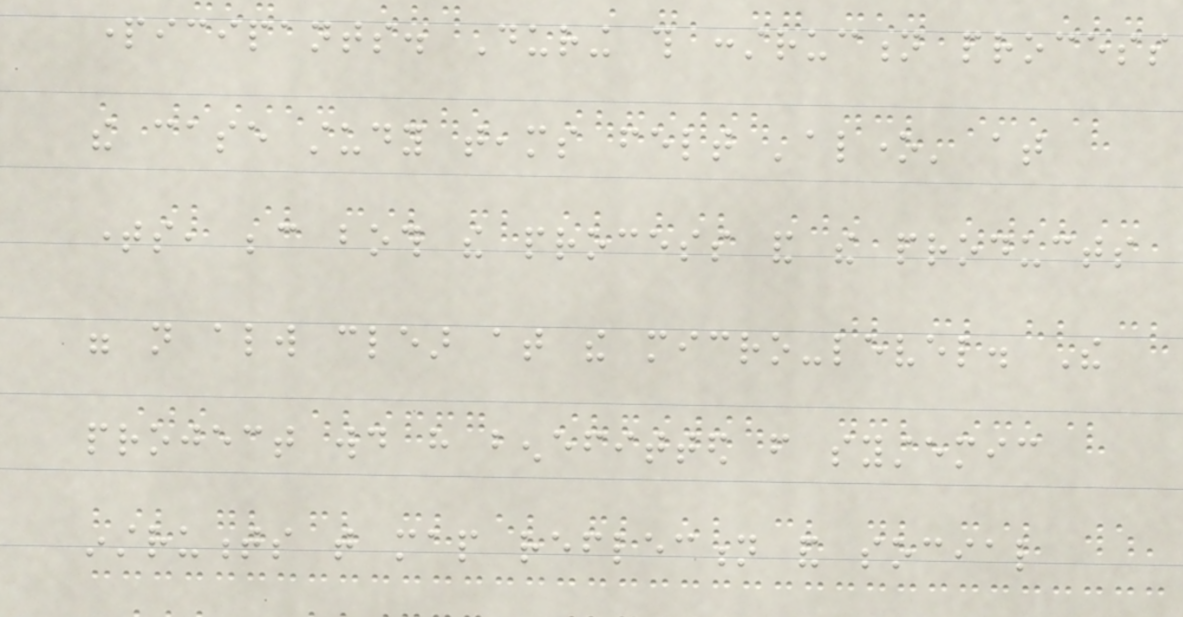participants. During this construction process
the case study teams felt 'alone' at
times, because both the process and the products
were not always clear at the micro-level. The
project would have benefitted from systemic
instruments that map reflection and social
